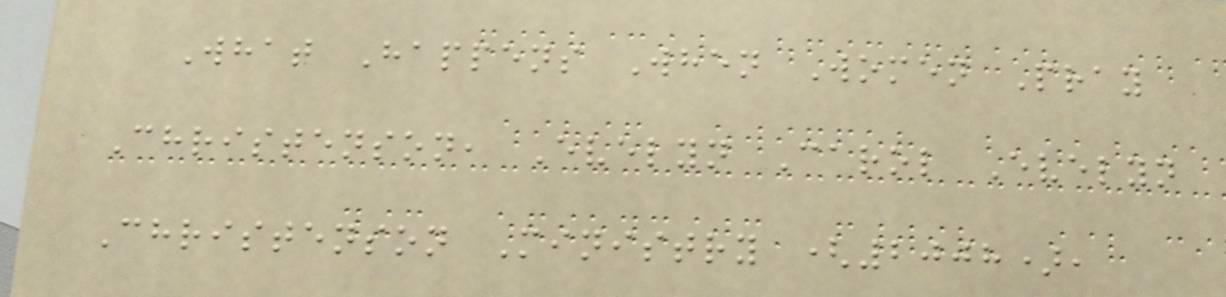What Happens When Women Pray
Christenson, Evelyn Carol Evelyn
Christenson Ministry (2008),
